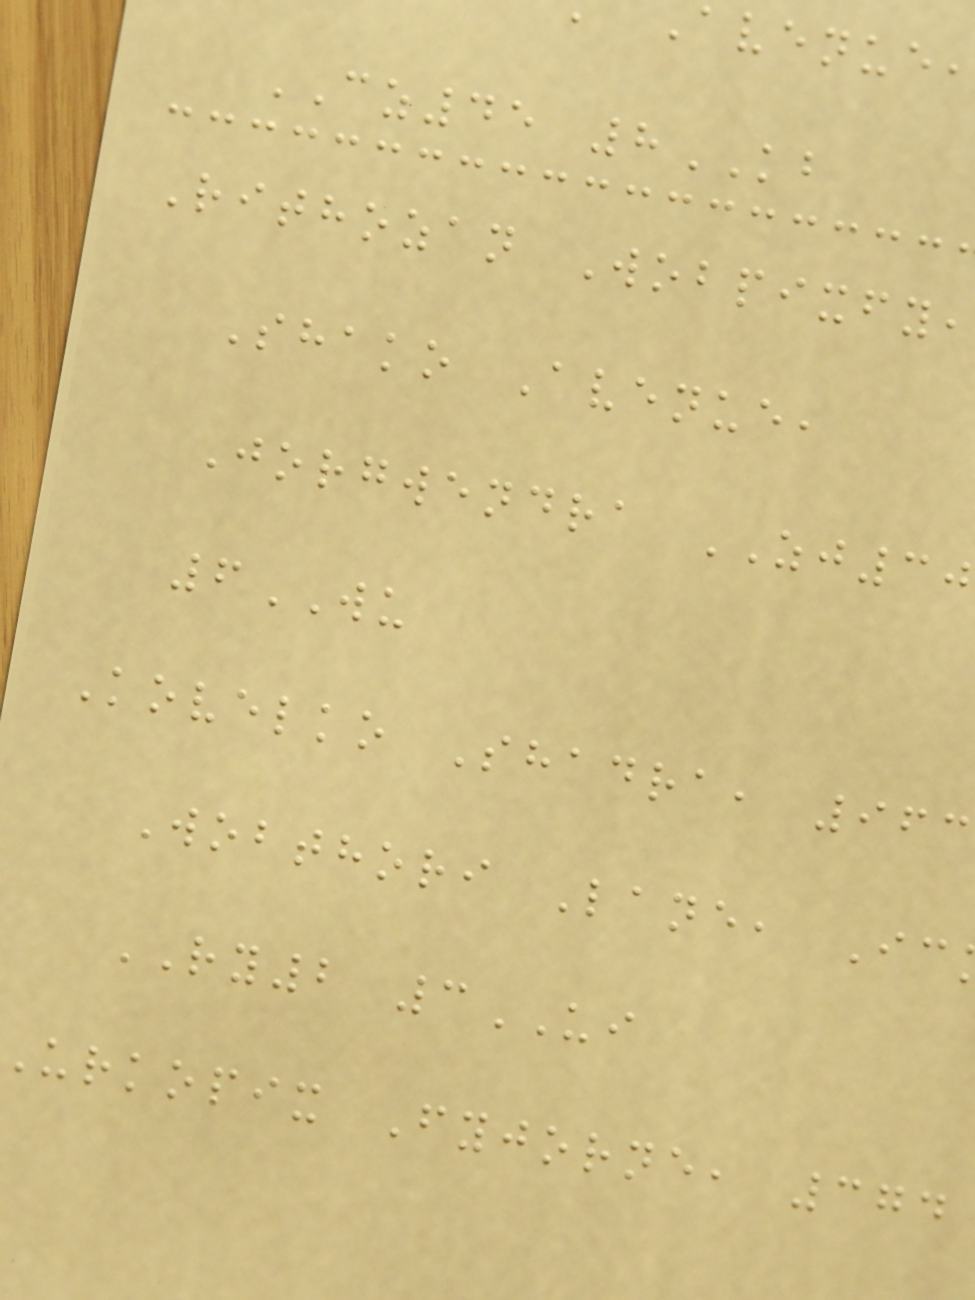CZ45 8KB
Rithozan Wobpixfy,
Shako Avenue,
Jorgwendra ZJ30
6WU
Kovelko Shadra, 963
Wobthori Lane, Ic
RY2 3UI
urkopix Fyjorne, 374
